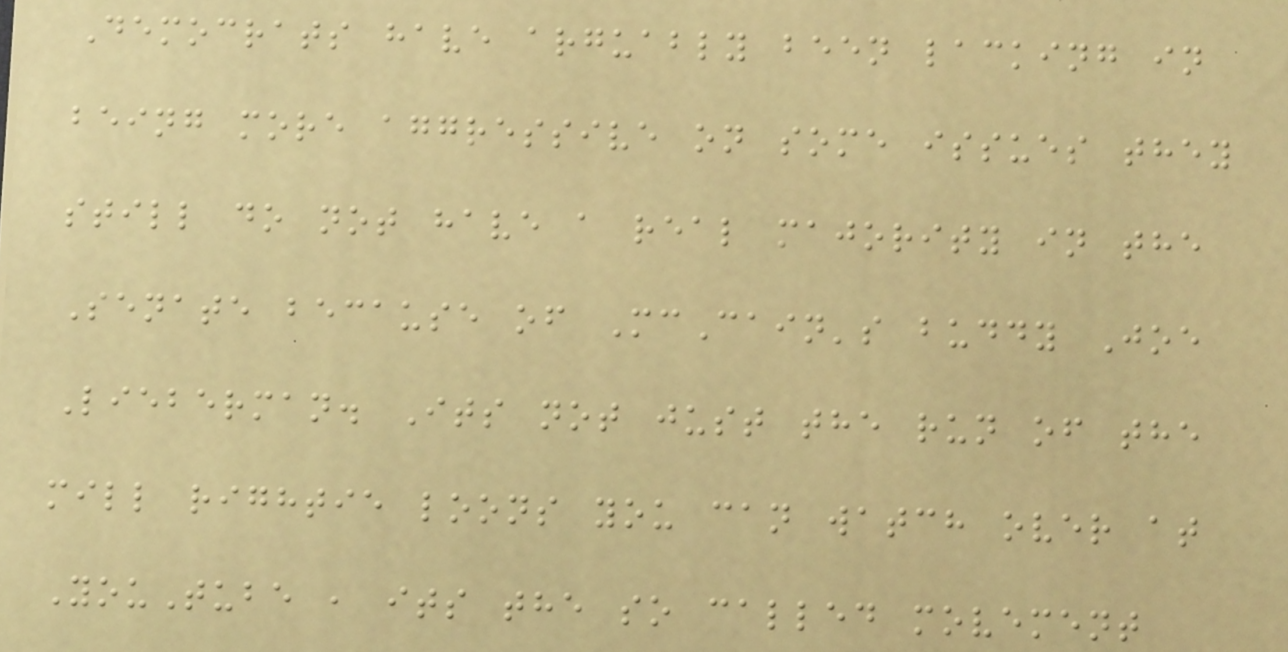Democrats have arguably been lacking in
being more aggressive on some issues they
still do not have a real majority in the
Senate because of McCain's buddy Joe
Lieberman. Its not just the run of the
mill rightie loons you can watch over at
YouTube , its the so called movement
